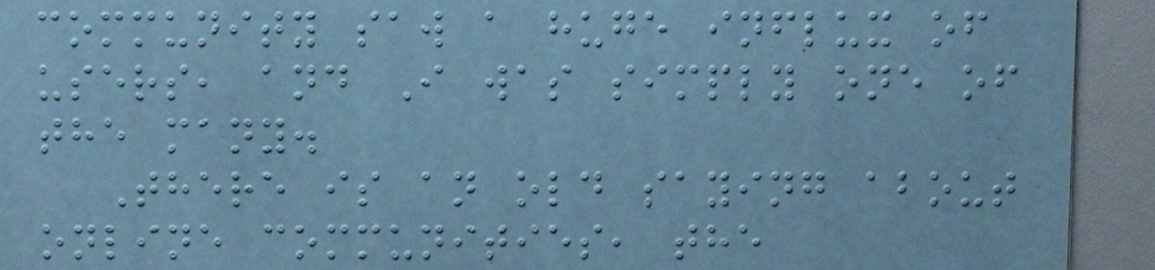community saw a huge influx of
users, and I was simply one of
the many.
There is an old saying about
online communities, the
